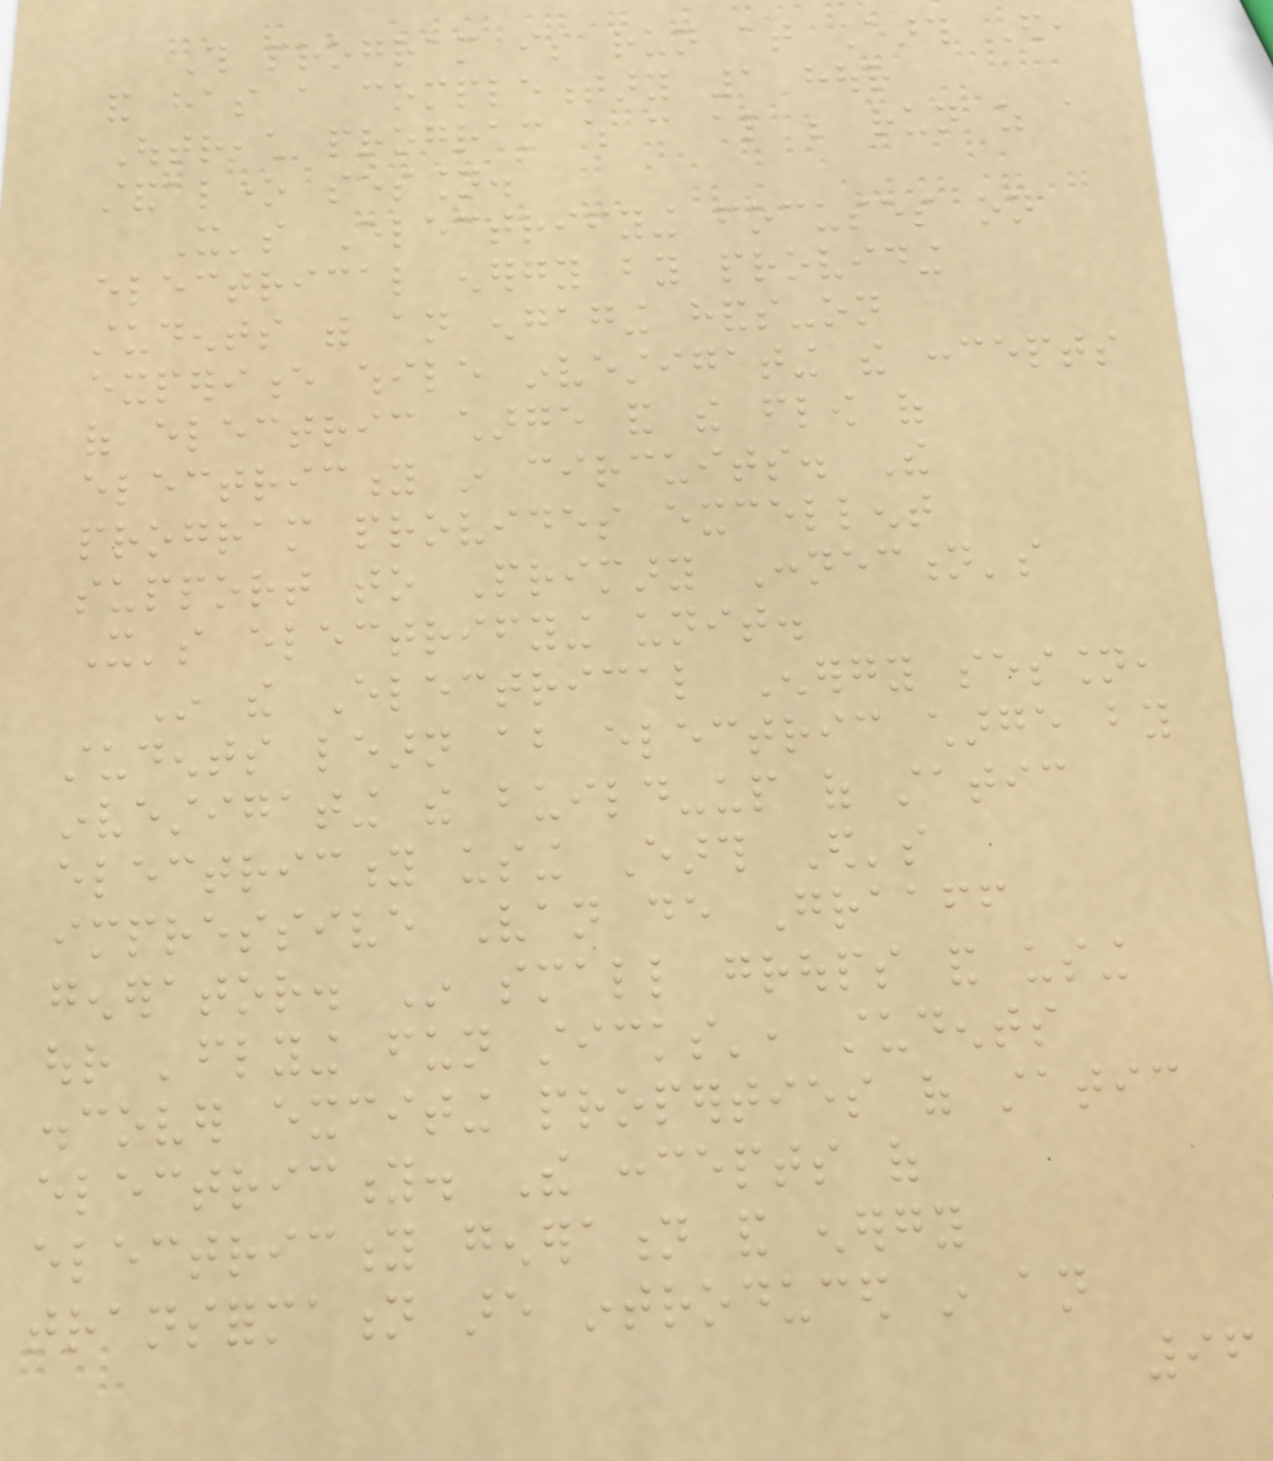This program is run at Earth Ed,
and has a complementary 1 hour
Outreach program which can also be run as a
standalone session.
It's Electrifying focuses on
electrical energy by providing
students with an engaging hands-on
experience while investigating the concepts
of electric charge and the flow of
electricity in circuits. The
program provides excellent
support to Primary Connection's
It's electrifying unit.
In the Electrical Energy session,
students learn about electric charge by
investigating the build-up of static
electricity using Earth Ed's
impressive Van de Graaff
generator. In small groups and using
our 'flying fun sticks', students
discover exciting properties of static
electricity. The concepts of
electricity generation and energy
transformation are introduced in an
96
